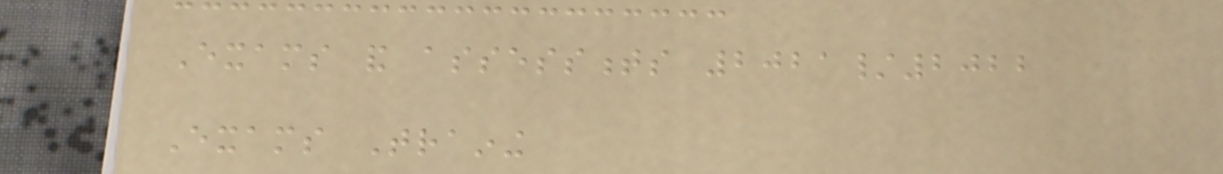Exams and assessments 2021/2022
Exams Training
